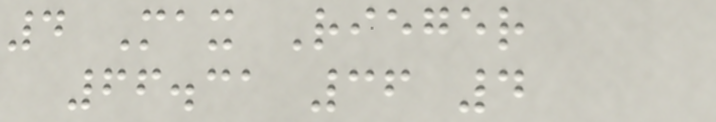4 Max Rieger
66.31 36 4
